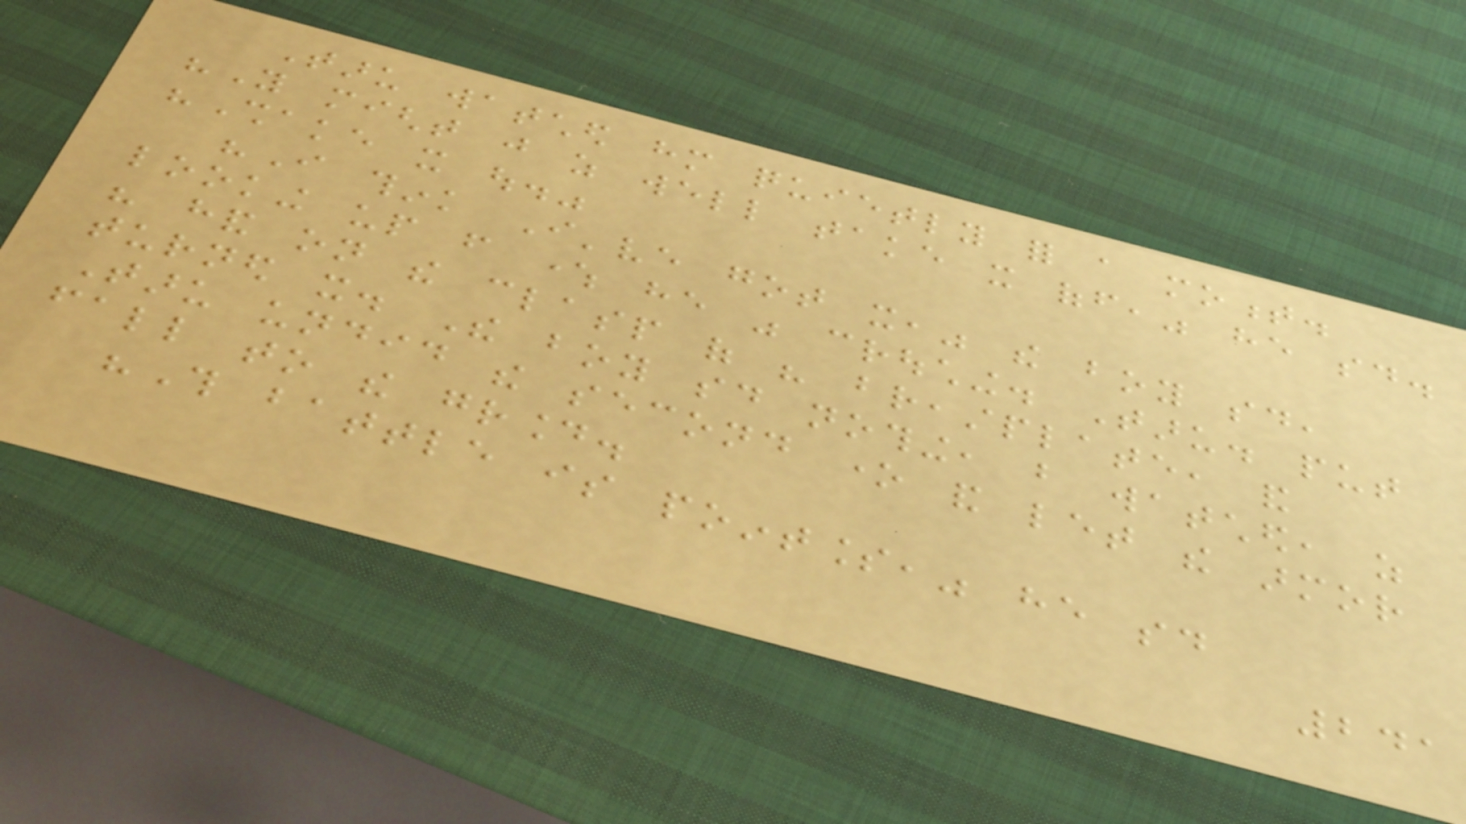Taru watched him quietly for a moment.
"You might just as well take it off," he said.
"Shake it out."
"I think I've got it," the boy said,
looking up from where he was crouching. Taru. put
his hand on the clasp of his breastplate, and
turned it. The boy said nothing, but watched, as
Taru undid the second one and let the armor
fall to the ground.
"This battle is pointless," he said
241
